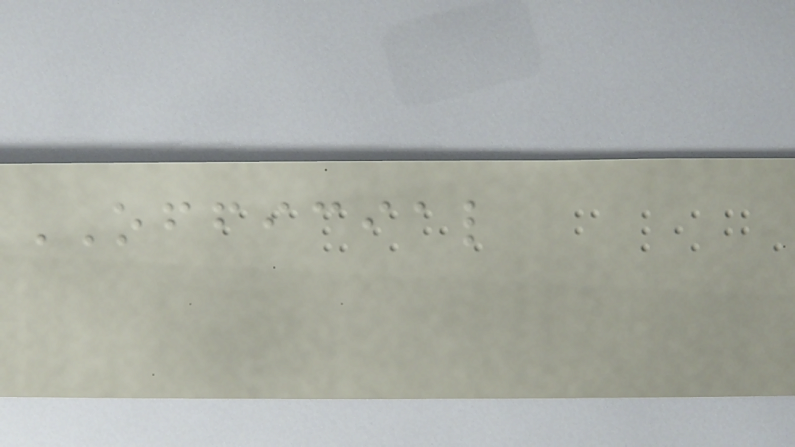OFFICIAL
